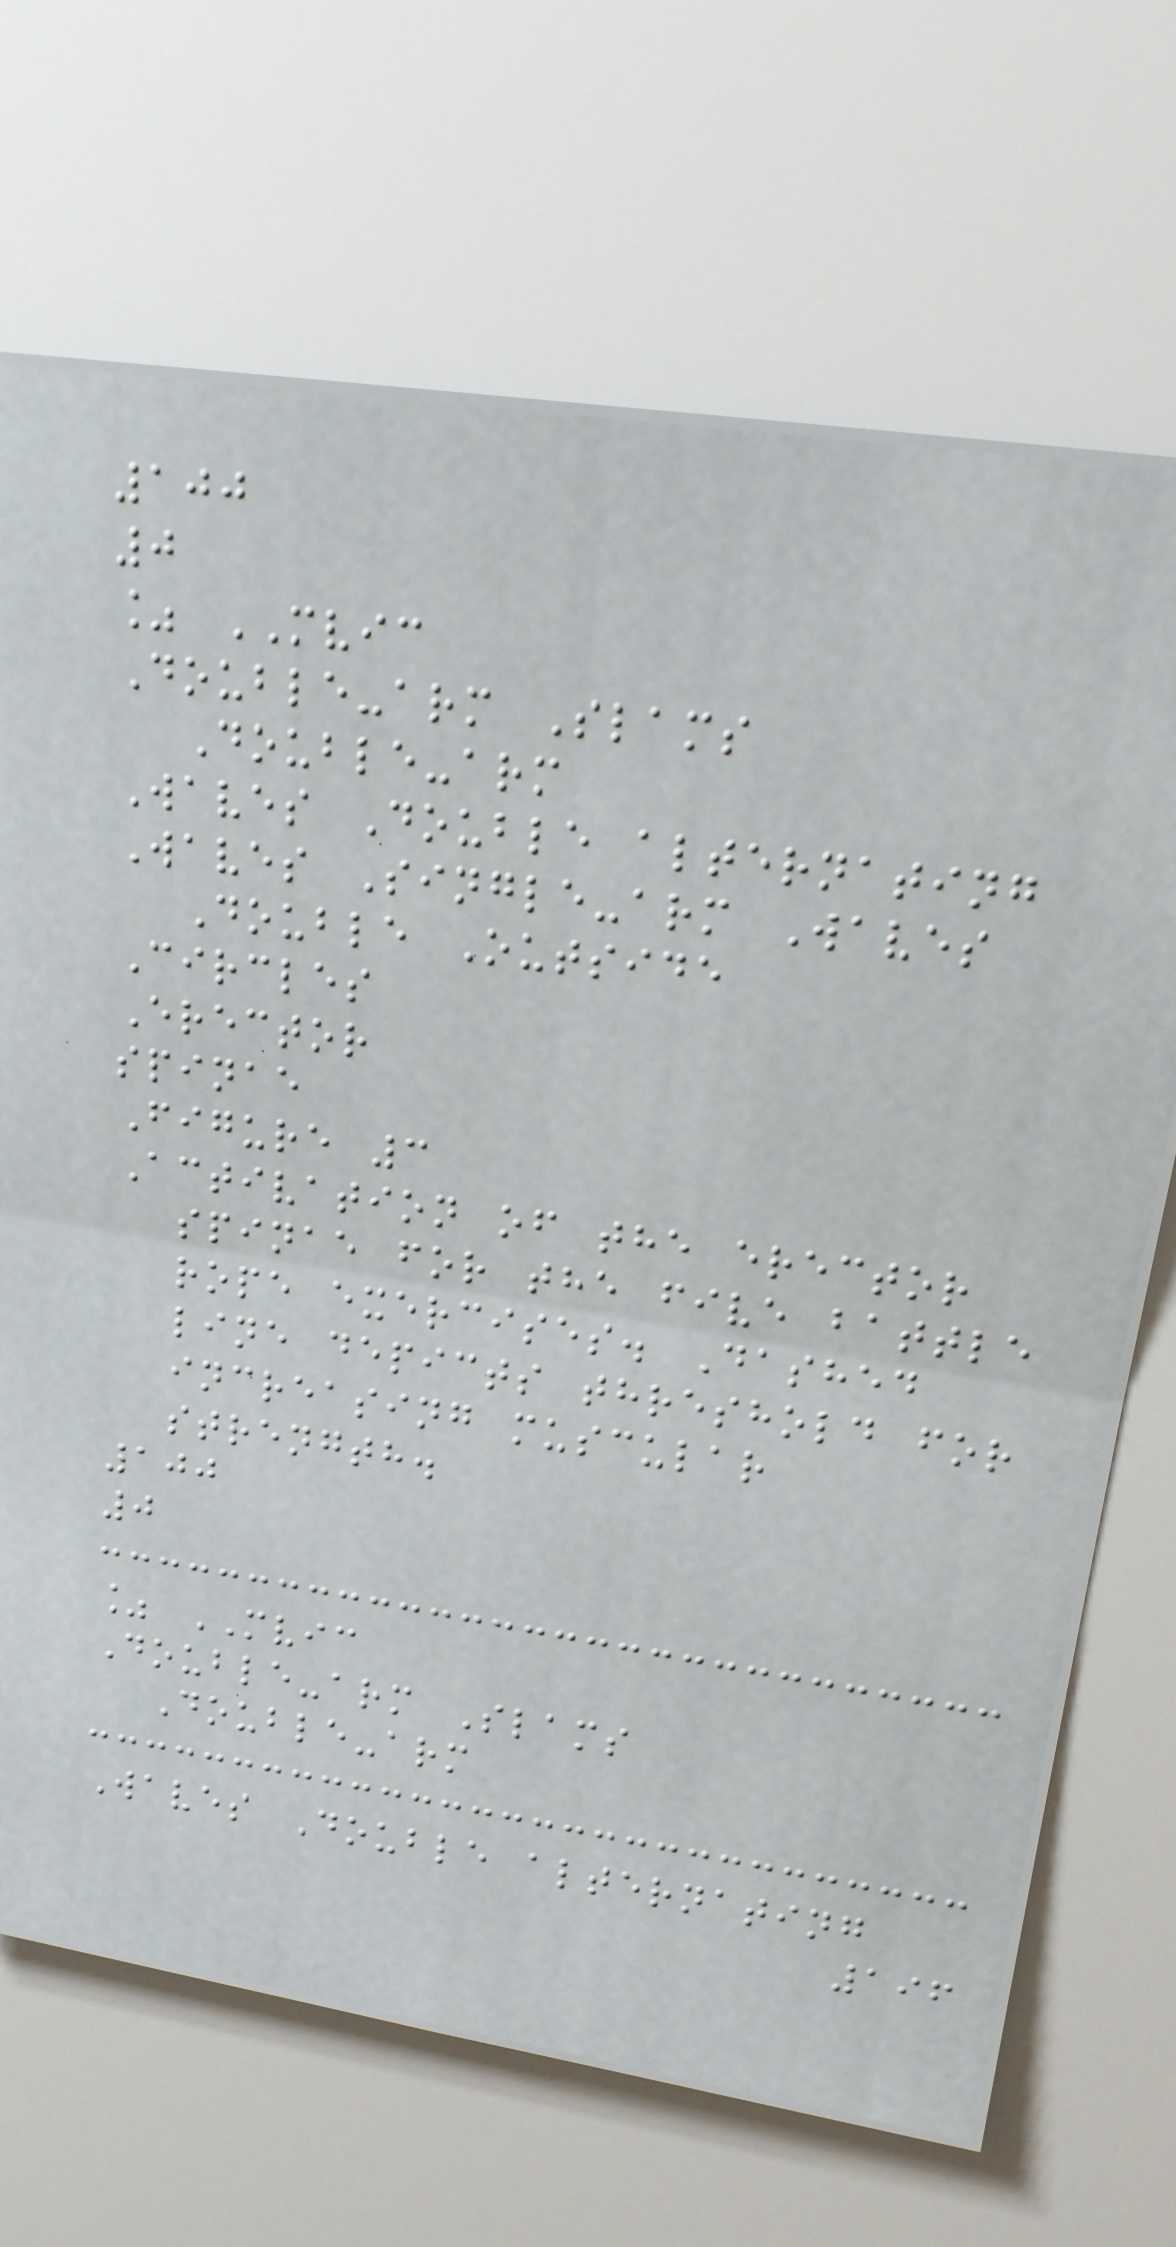100
0
% MVIC
Double-arm Slams
Double-arm
Waves Double alternating
Waves Single-arm Waves
Double Outside
Circles
Erector
spinae
Figure 3
Activation of the erector
spinae for the five battle
rope exercises. Dashed
line depicts threshold for
increasing muscular
strength.
100
0
% MVIC
Double-arm Slams
Double-arm
Waves Double alternating
196
